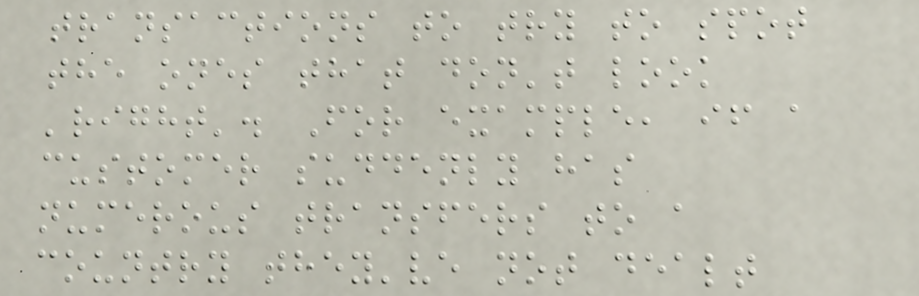transactions to try to spot
the ones that don't look
'right'. For example, if a
customer suddenly has
numerous transfers to a
country they've not dealt
